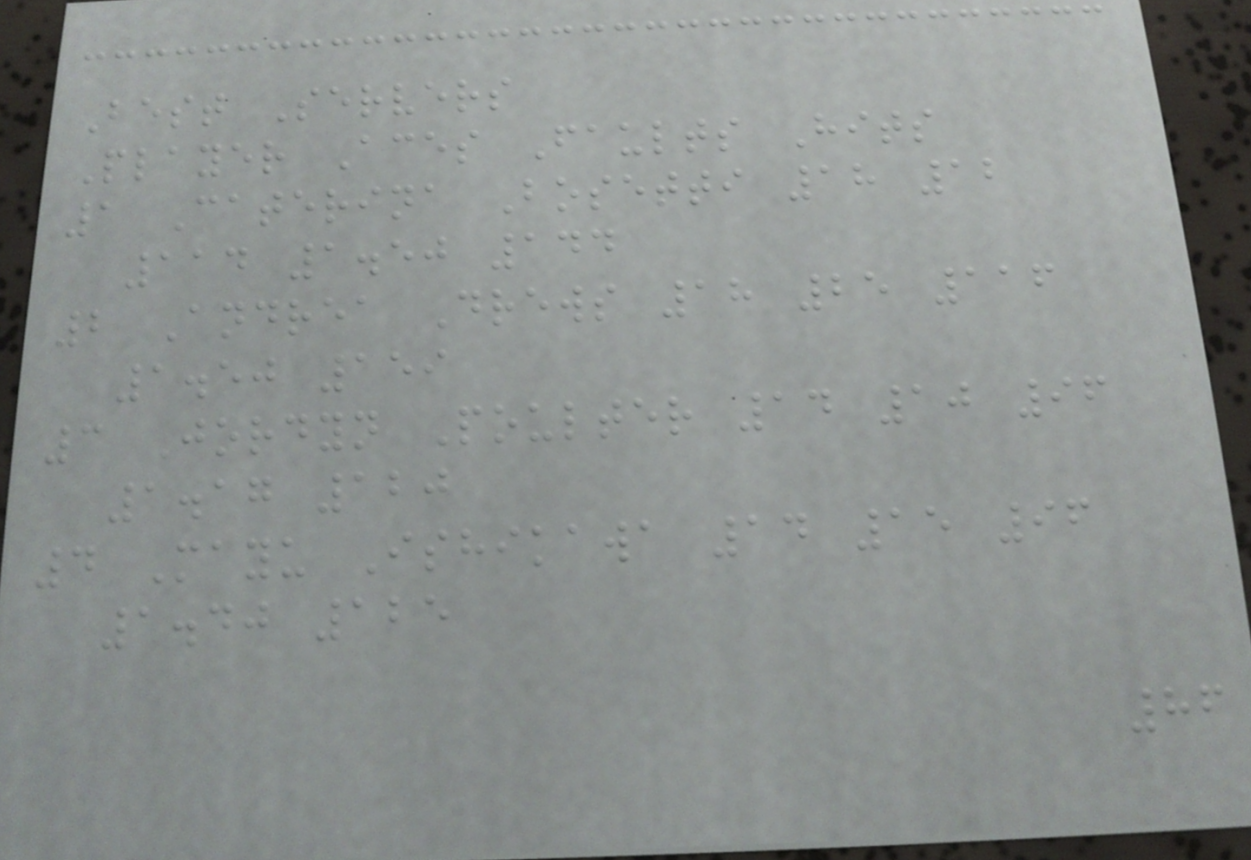Best Servers
Player Aces Faults Hits
1 Caterina Bosetti 18 12
114 1.50 144
2 Andrea Drews 18 25 116
1.50 159
3 Jordyn Poulter 14 10 96
1.17 120
4 Mayu Ishikawa 14 15 96
1.40 125
86
